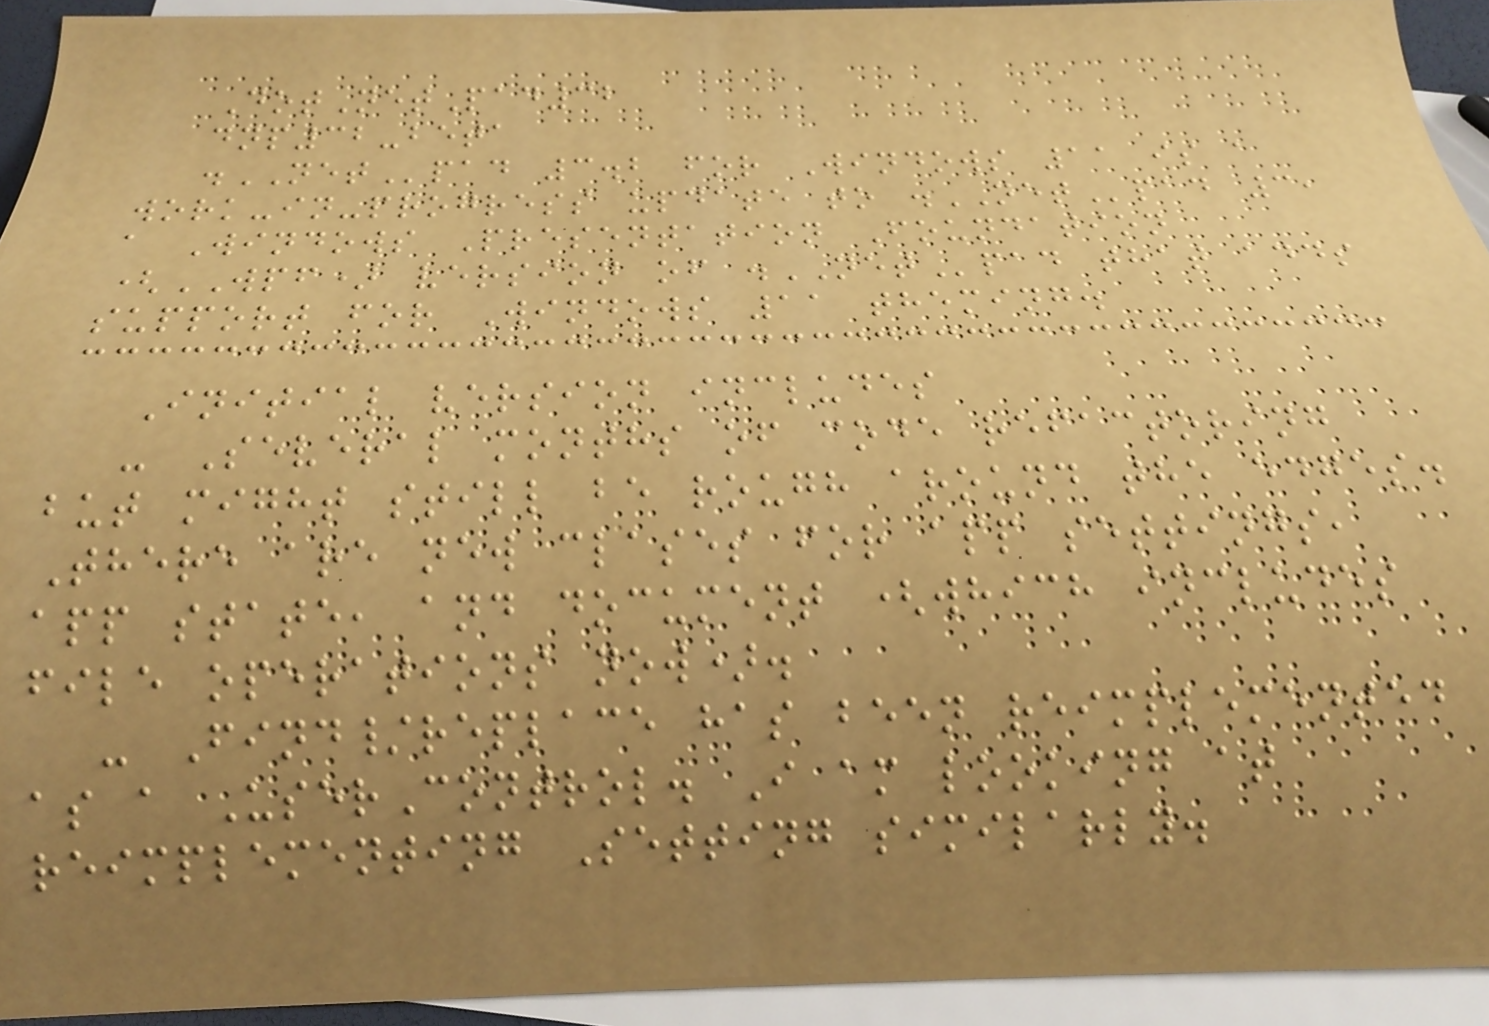DotNetPad32
dnp32-beta
.NETpad 3.2 for Windows 11 is a
work-in-progress update to .NETpad 3,
a Windows Presentation Foundation
(WPF) version of .NETpad that adds
support for Windows 11 theming.
Initial version includes
- Several months of code refactoring
but might still be rough around the edges.
There are new clases for app settings,
app state, and document (which includes
file operations now).
- Find/replace has been reimplemented
as a UserControl. I am looking at
reimplementing Setting similarly.
